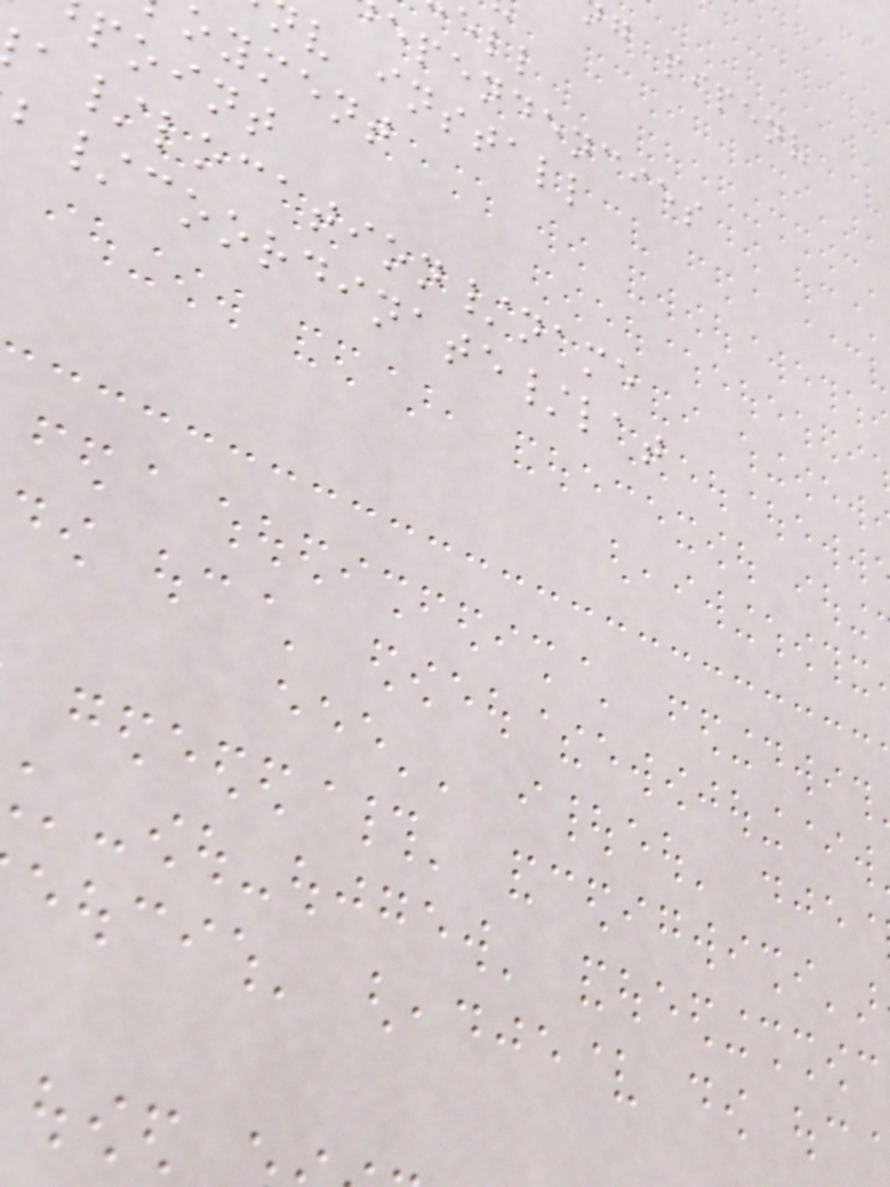g pipenv
ependencies
v install
oyment
point
a/location/name
b/coordinate/lat
